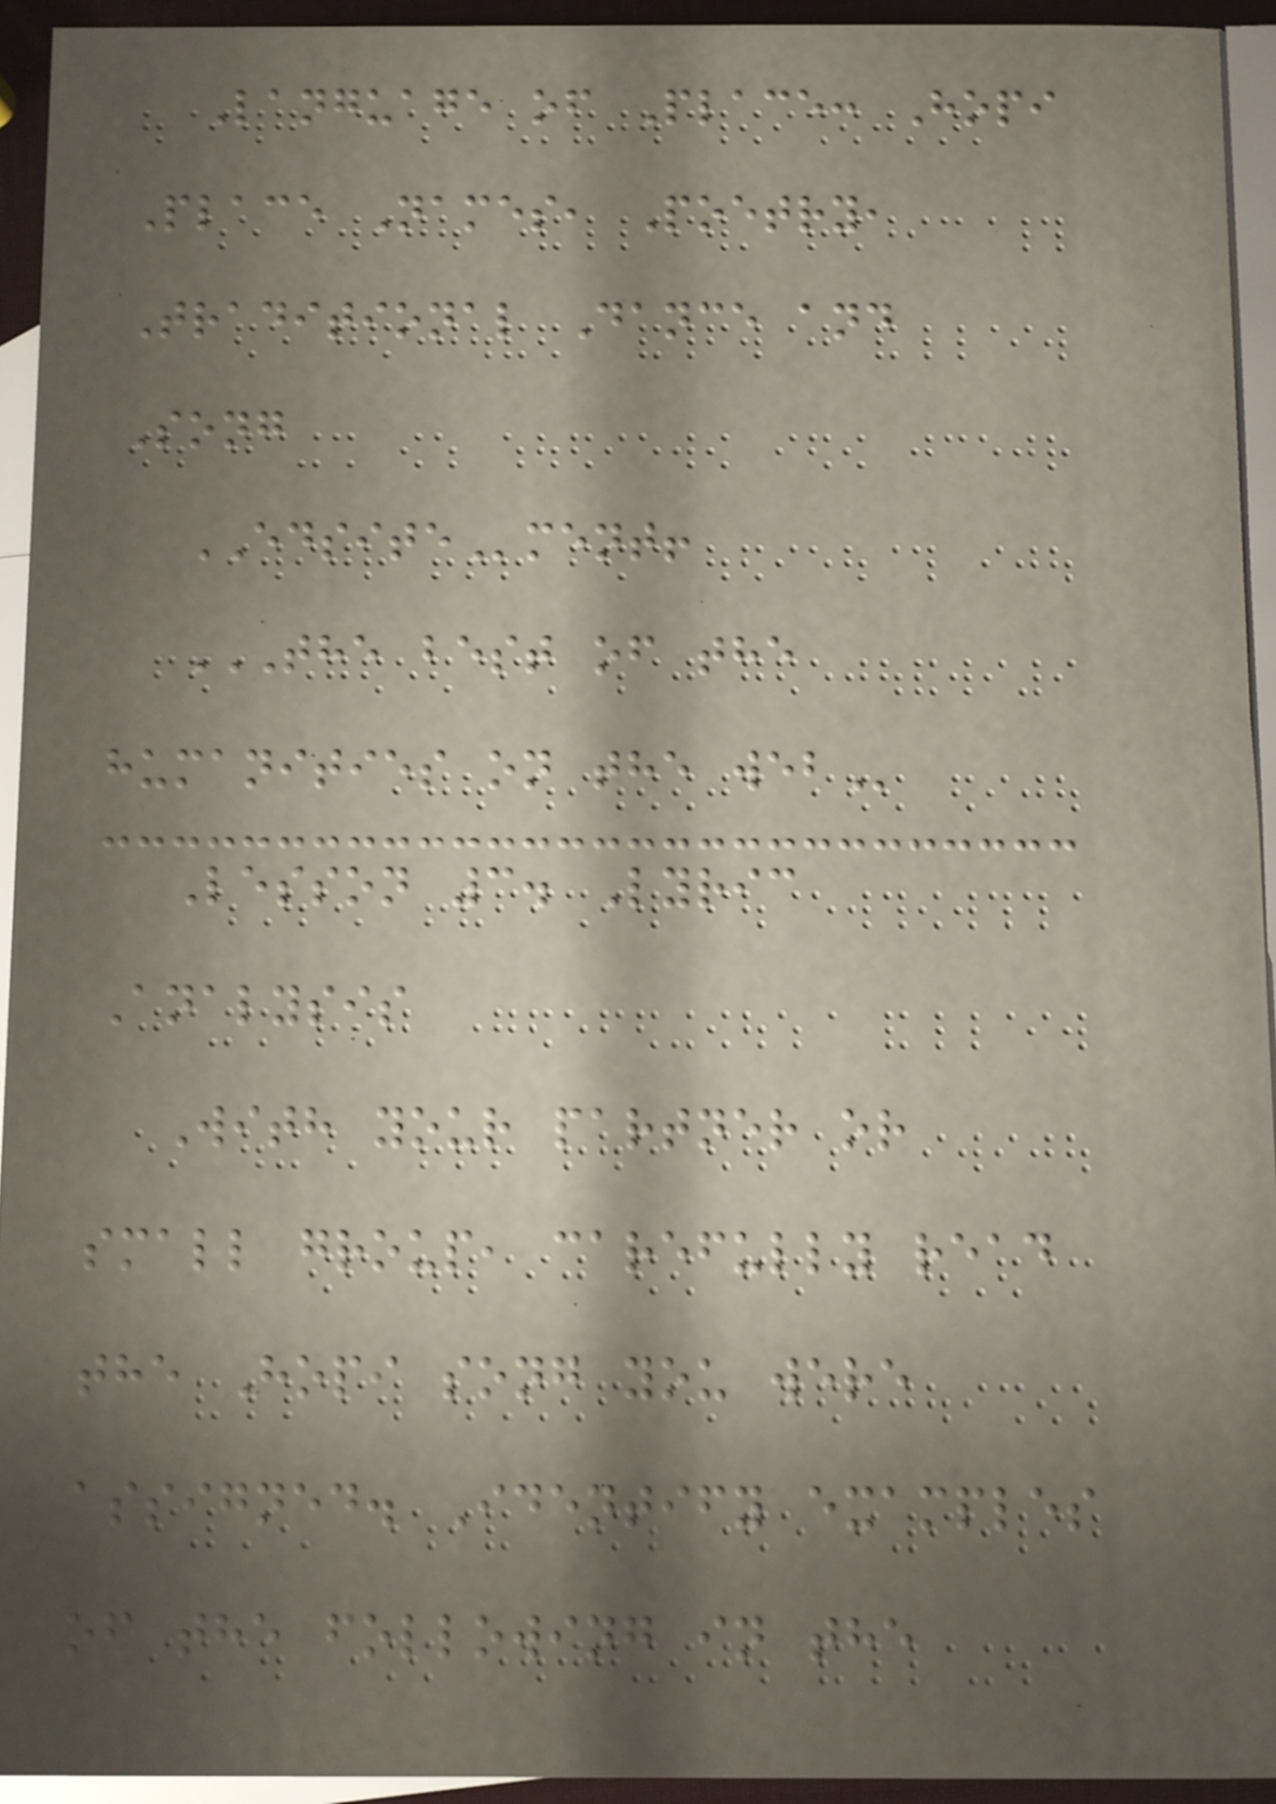Language of Place: Hopi
Place Names, Poetry,
Traditional Dance and
Song
EDSITEment!
THE BEST OF THE
HUMANITIES ON THE WEB
Lesson 3. Lyric
Analysis
With your partner or
small group, carefully read
the Hopi song you were
assigned. Identify examples
of the following in the
